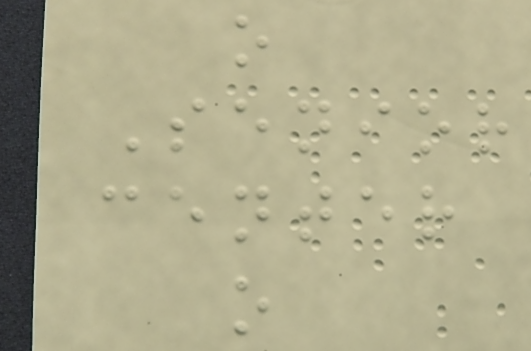o
Senior
center
o
